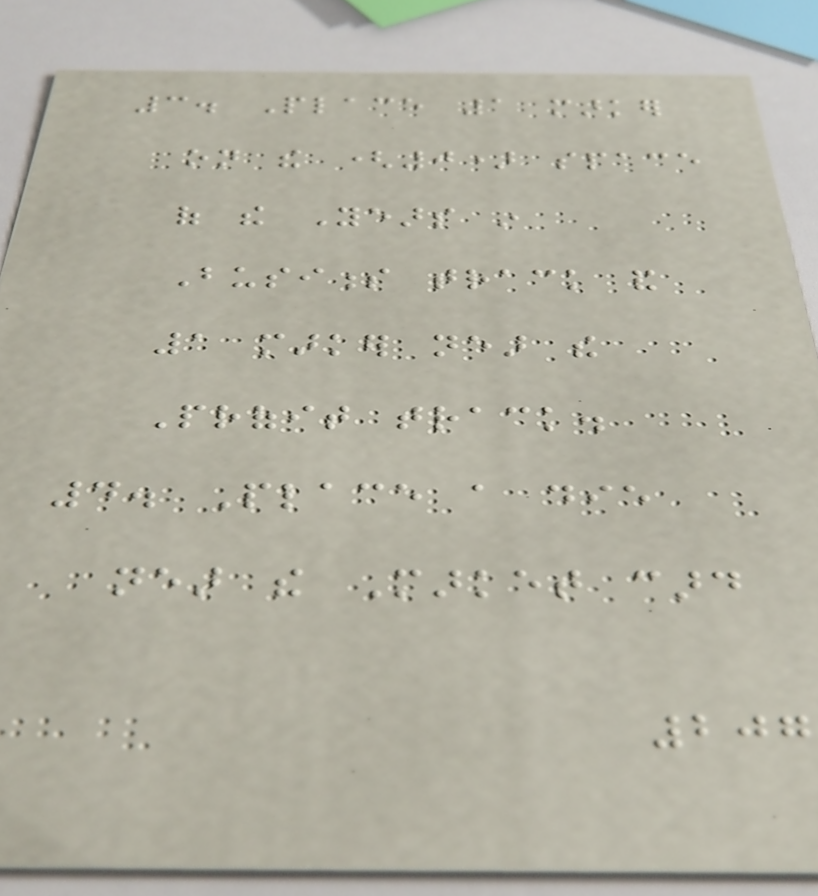3. Place 1 marker
on the (0) space
of the Years in
Business track and
1 marker near the
Profit track.
4. Place a die
near the Market card
207
